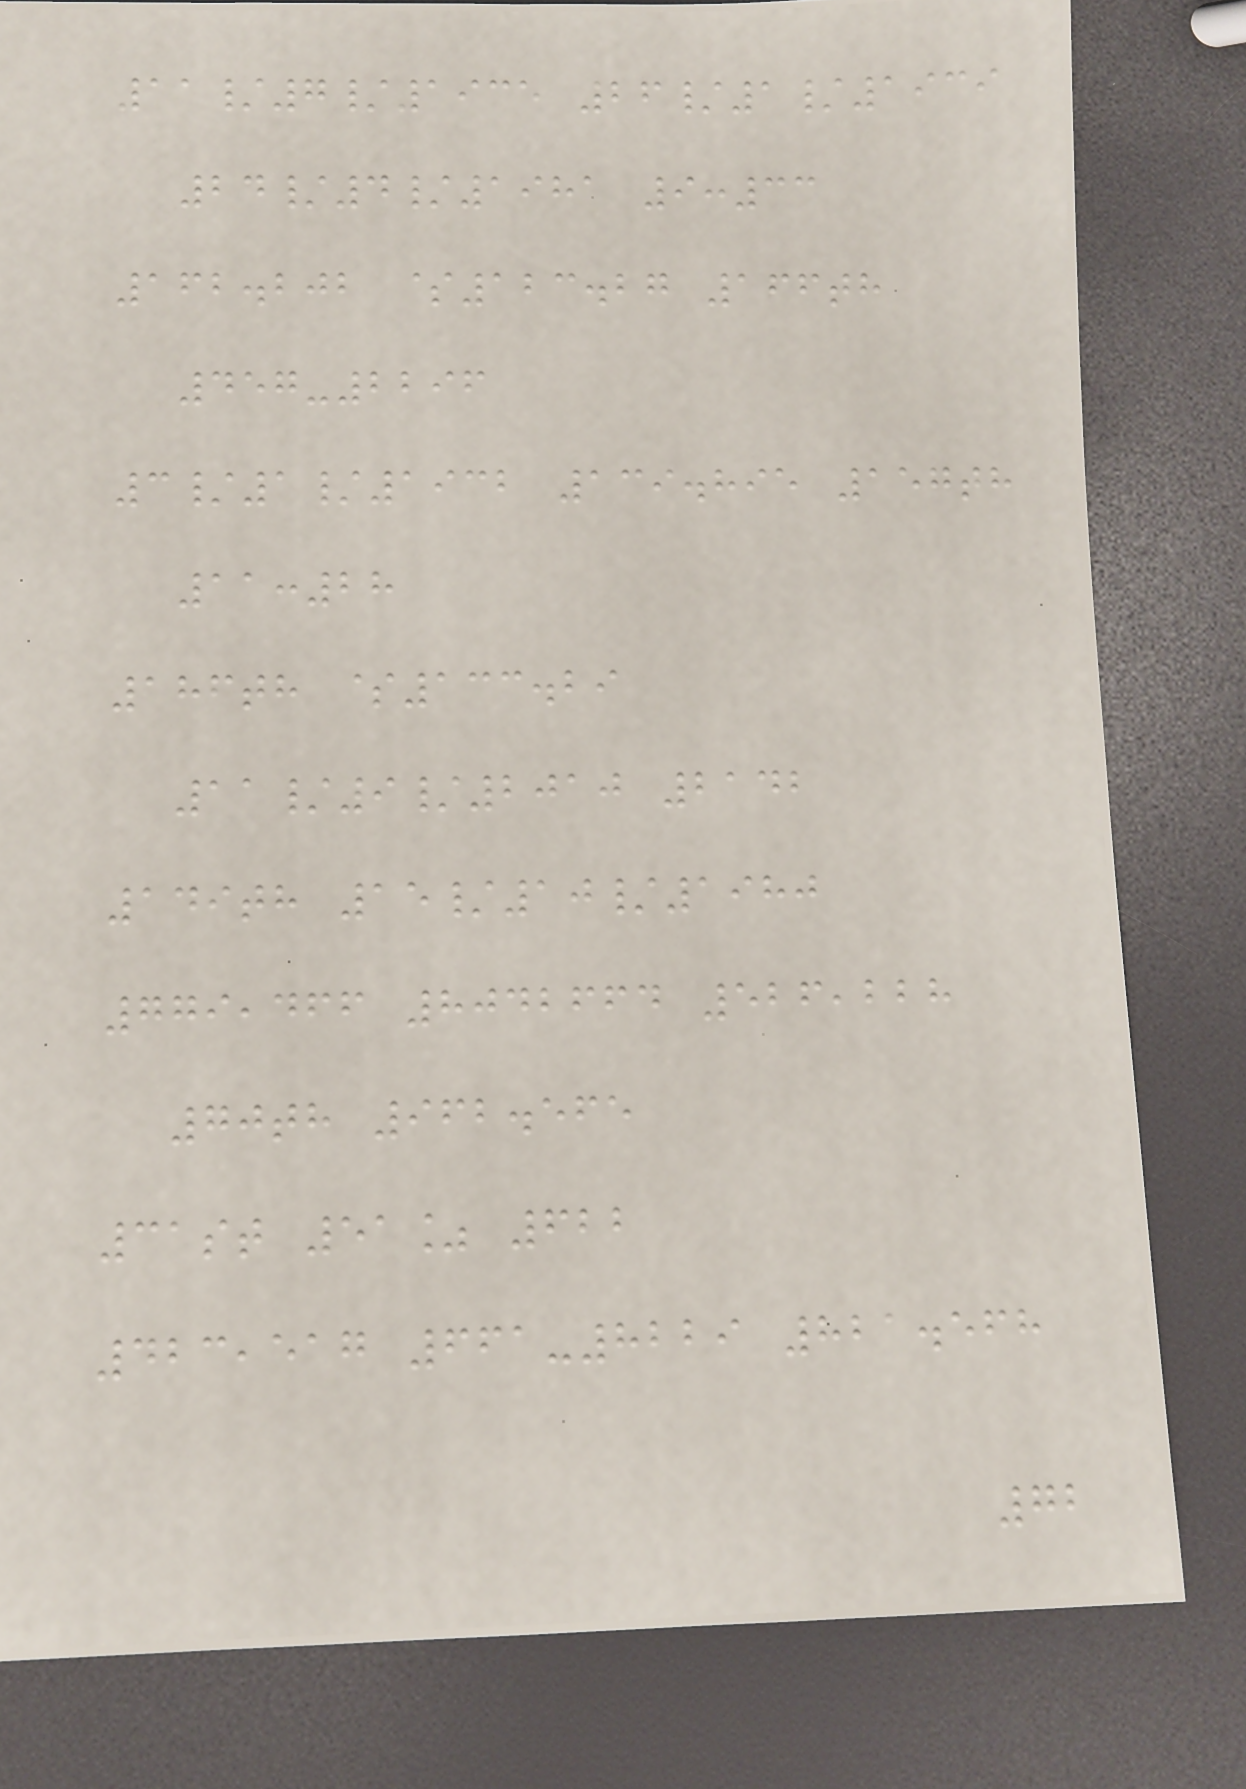11/7/1935 26/1/1939
24/4/1981 9:33
162.202 $123.27 166th
457-2296
3/1/1932 139.895 157th
11:28
186th $133.29
11/9/2010 2142
149th 15/10/1980
779,466 8042664 526,228
70th 962.565
31st 51% 622
423,517 661-8229 821.568
72
